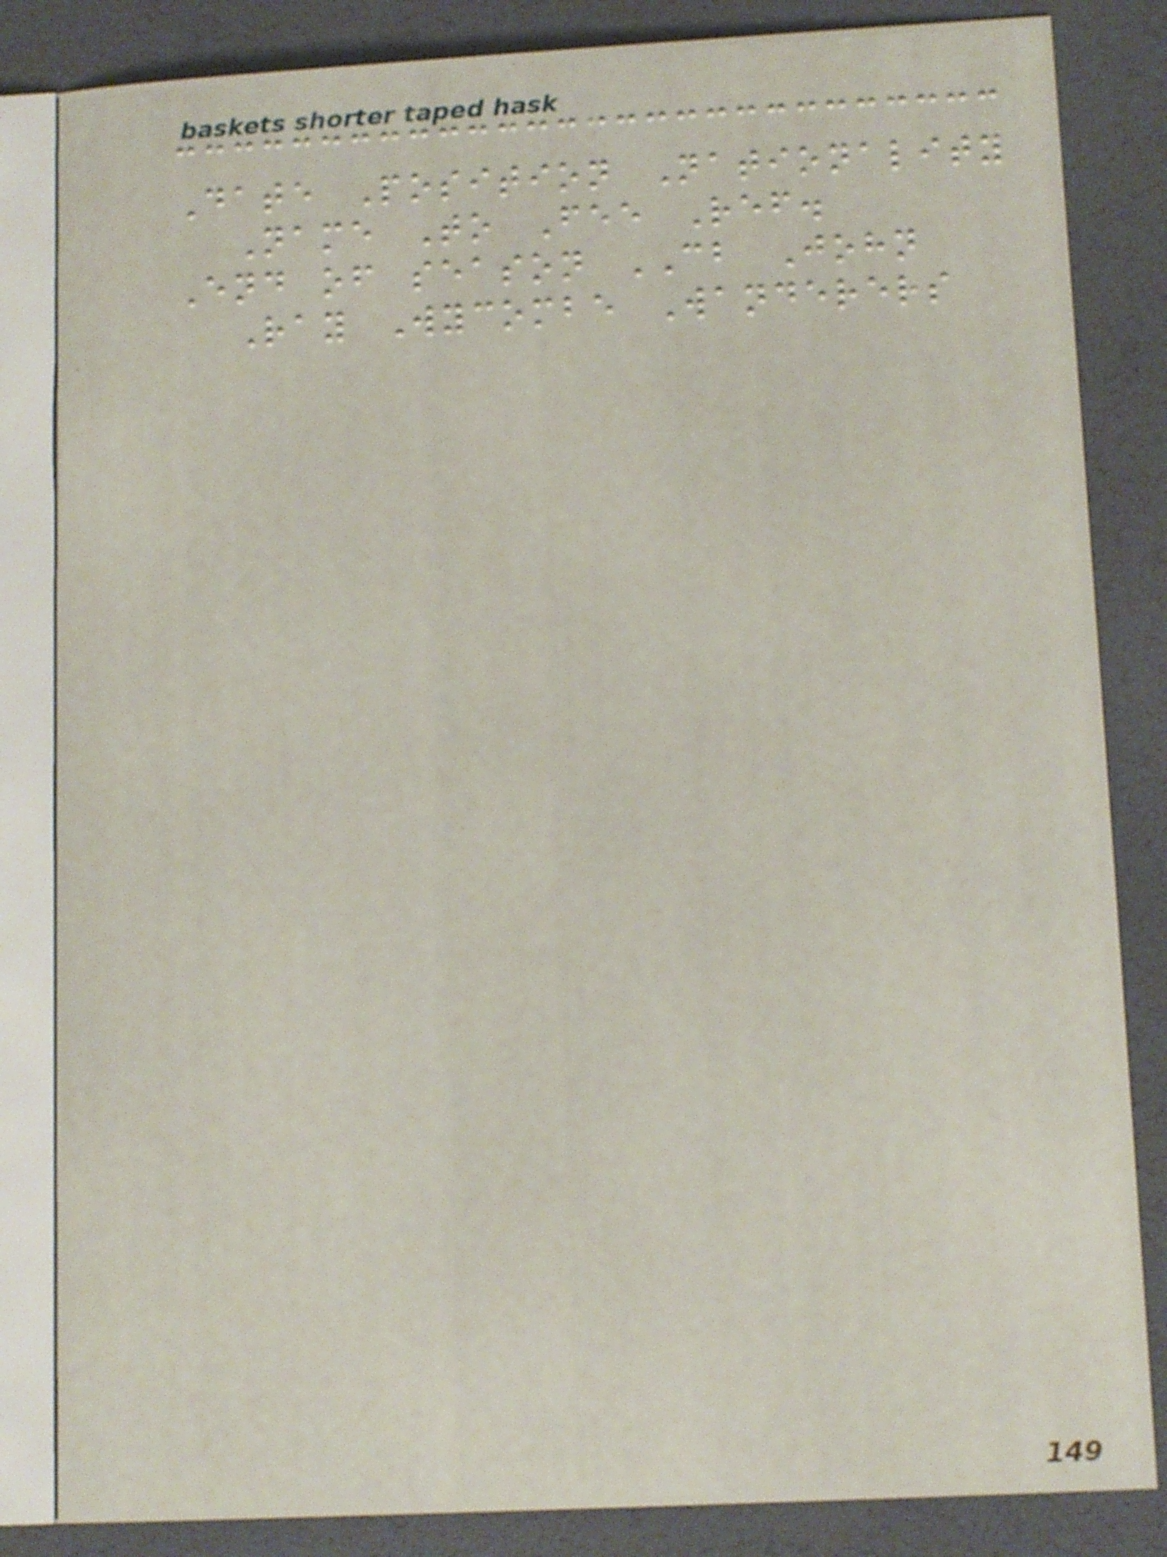Date Position Nationality
Name To Fee Ref.
End of season CB John
Ray Wycombe Wanderers
